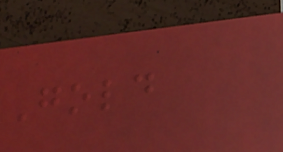Gold
